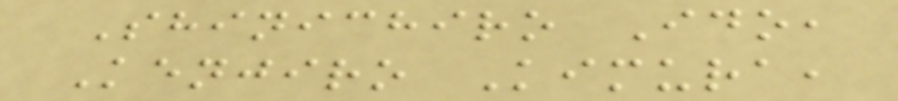Shinichiro Ido,
Kenjiro Kimura,
